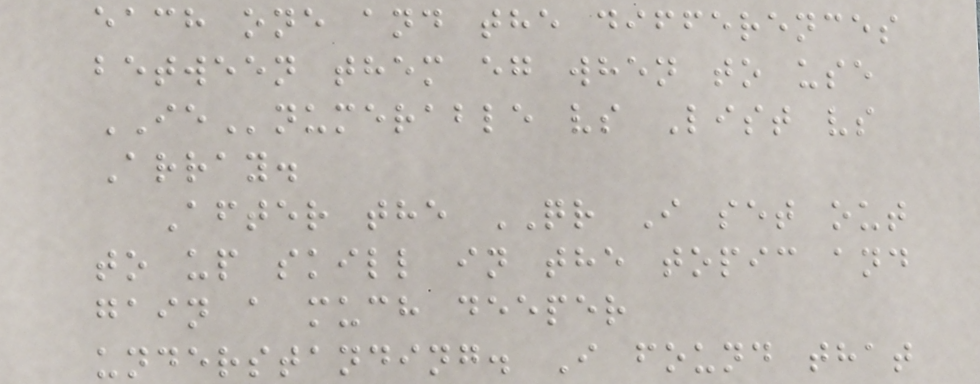each one and the differences
between them eg when to use
IEnumerable vs List vs
Array.
After the QR I set out
to up skill in the topic and
gain a much deeper
understanding. I found that
